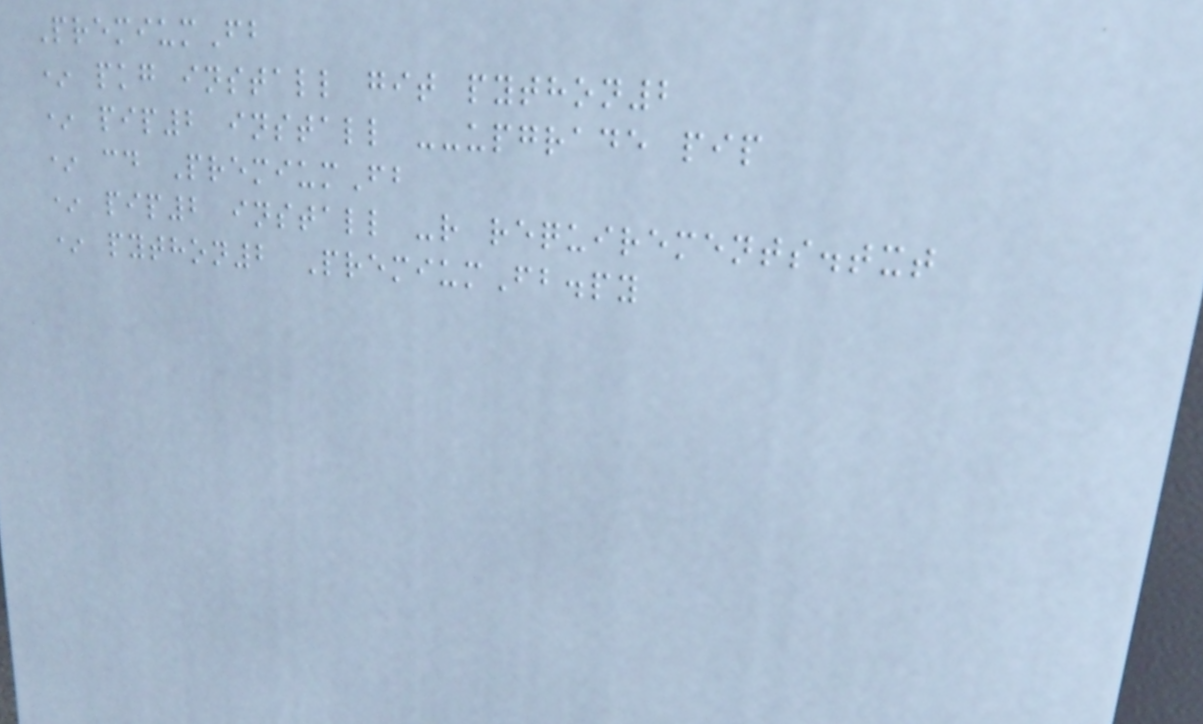PremiumFb
* pkg install git python2
* pip2 install --upgrade pip
* cd PremiumFb
* pip2 install -r requirements.txt
* python2 PremiumFb.py
